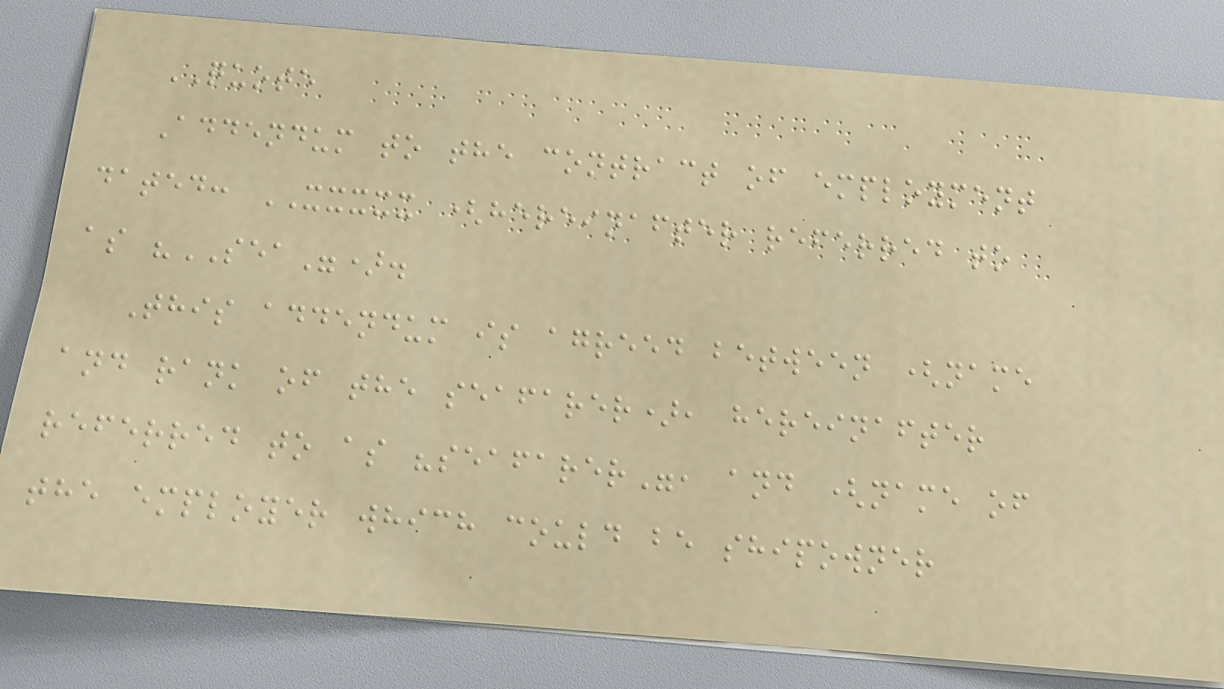QUOTE
Addendum to the contract of employment
dated: XXXXX (hereinafter referred to
as "SEA").
This addendum is agreed between (name
and rank of the seafarer), hereinafter
referred to as "seafarer", and (name of
the employer which could be shipowner
